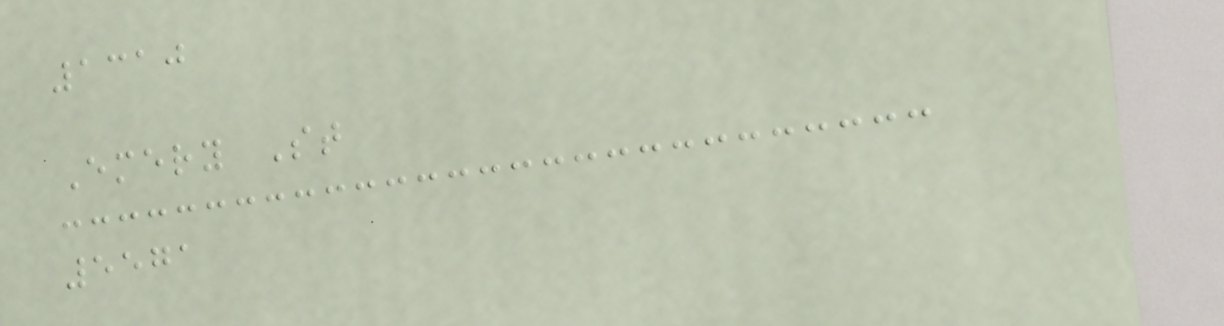1310
Emery St
5571
